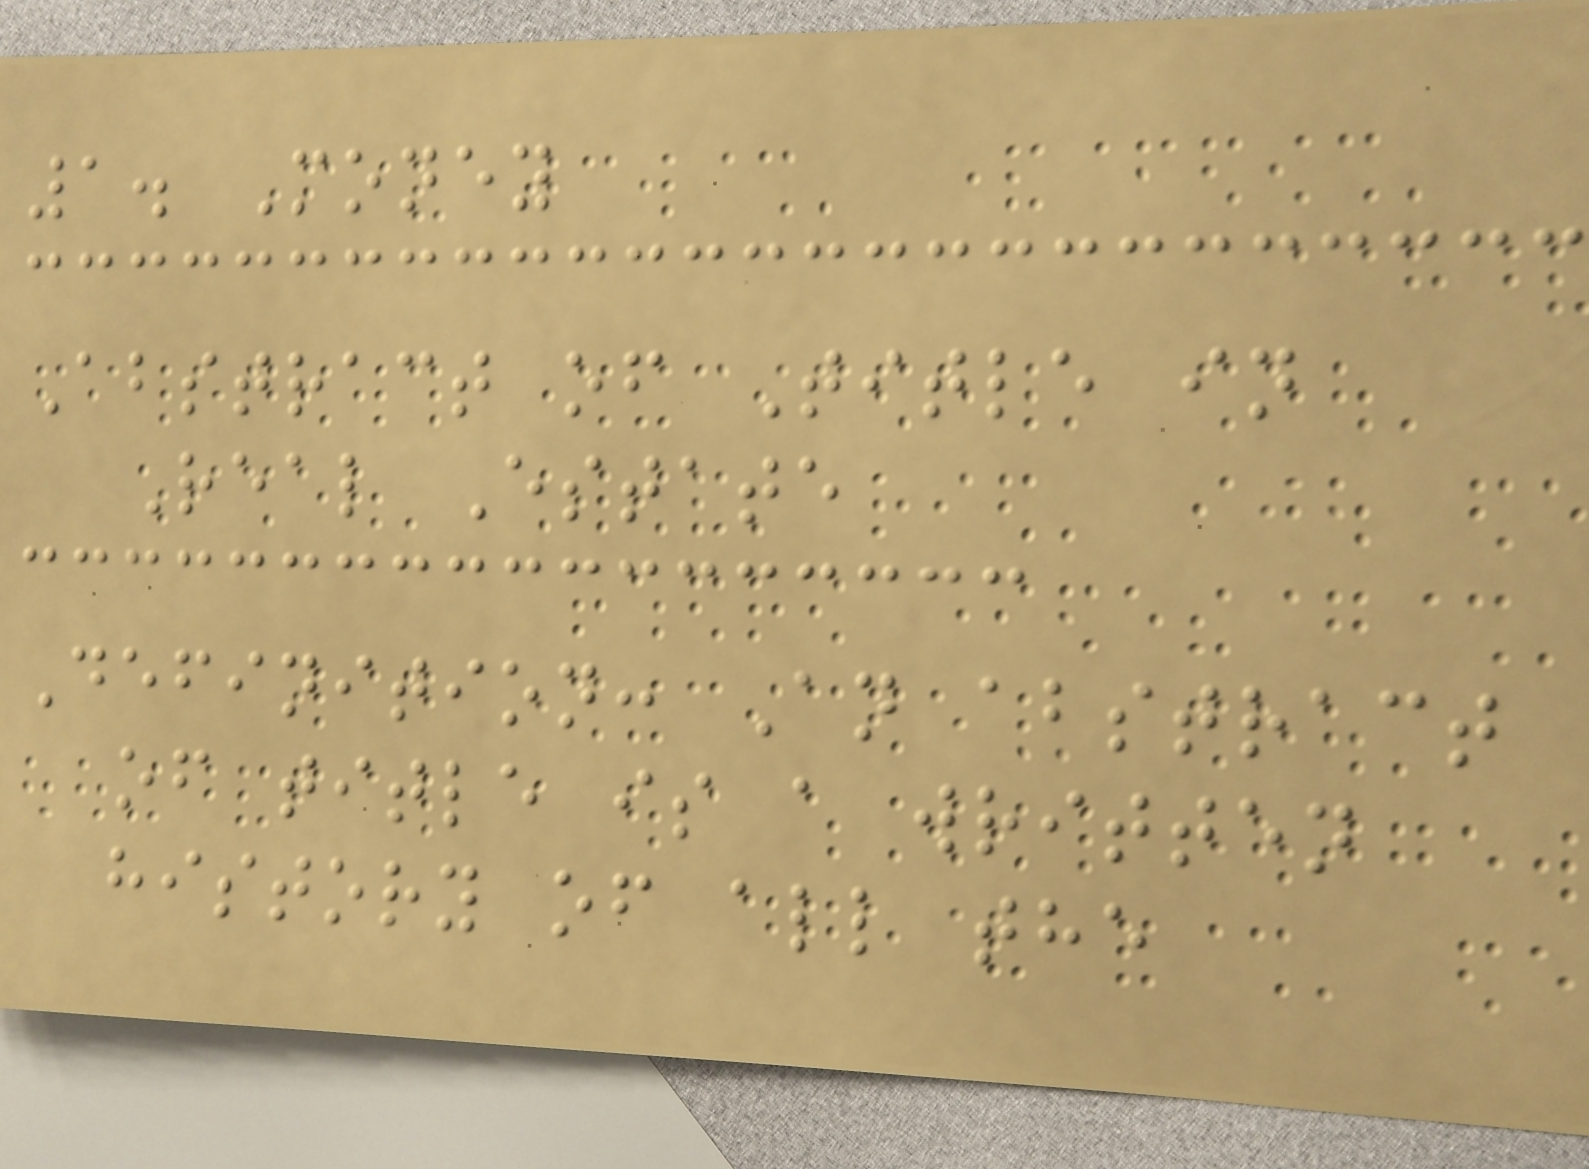1. Money
Abstract of Title in
Real Estate
Definition: An abstract
of title is a written
history of all the
